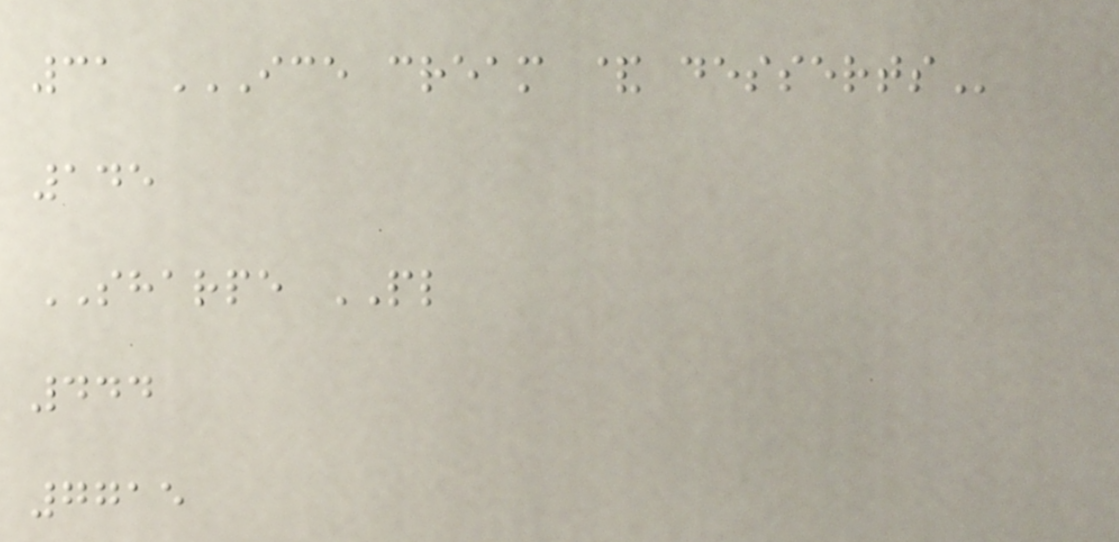31 ICE CREAM & DESSERTS
145
SHARPE PL
444
7715
